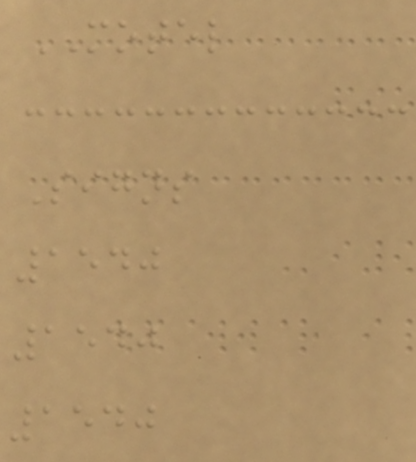MOTEL
Signs
1540
1540
1540
